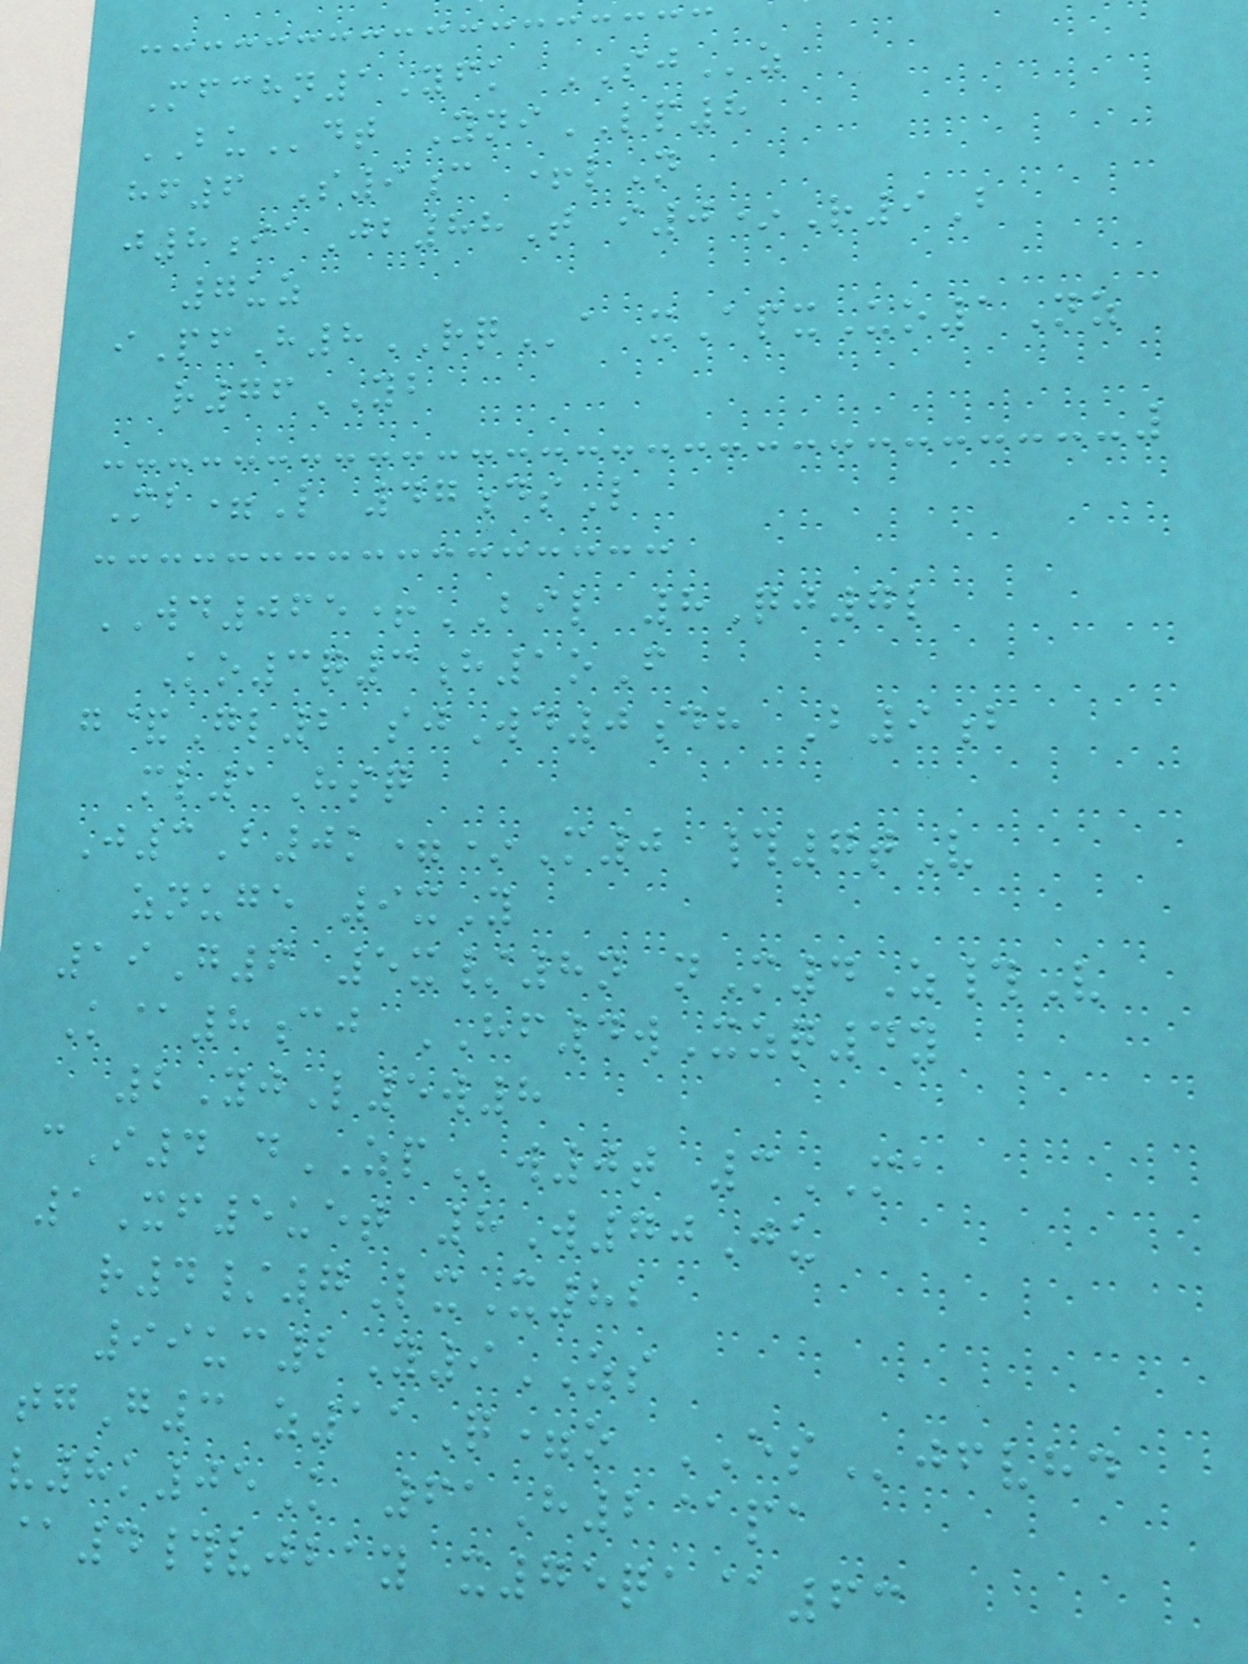Mfchn1Yfk SJz
BUdt YniLP8
hf6 S9c +lN
j8iaJb88T i0*R9B
7uz
iPfH8RQa xApxUo1Nz
r76YB
Mb=L 47dsL
WD065+BIL 8Qj7l
Ko3q3h1oF
g&Gl2 sjWd0dh B9b
ml1Hsq
J3B0k=*M0 #7tV
znuge 9xY
19G6 5x/8n nM4Z#V
K@8cj HF4wXzq4y
2YjL5w8
cI4 dZPw0t 3MA
1Xf5uet 8W70Ju
r4/7LxX82
99uc2Y9ZS
tgG3 z11Q=o ESjfvhd
v8k05K 61H2@pa
@4#vjbay x75qa@63
